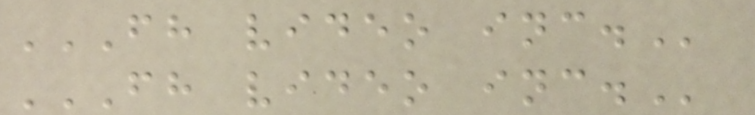FH VIDEO INC.
FH VIDEO INC.
